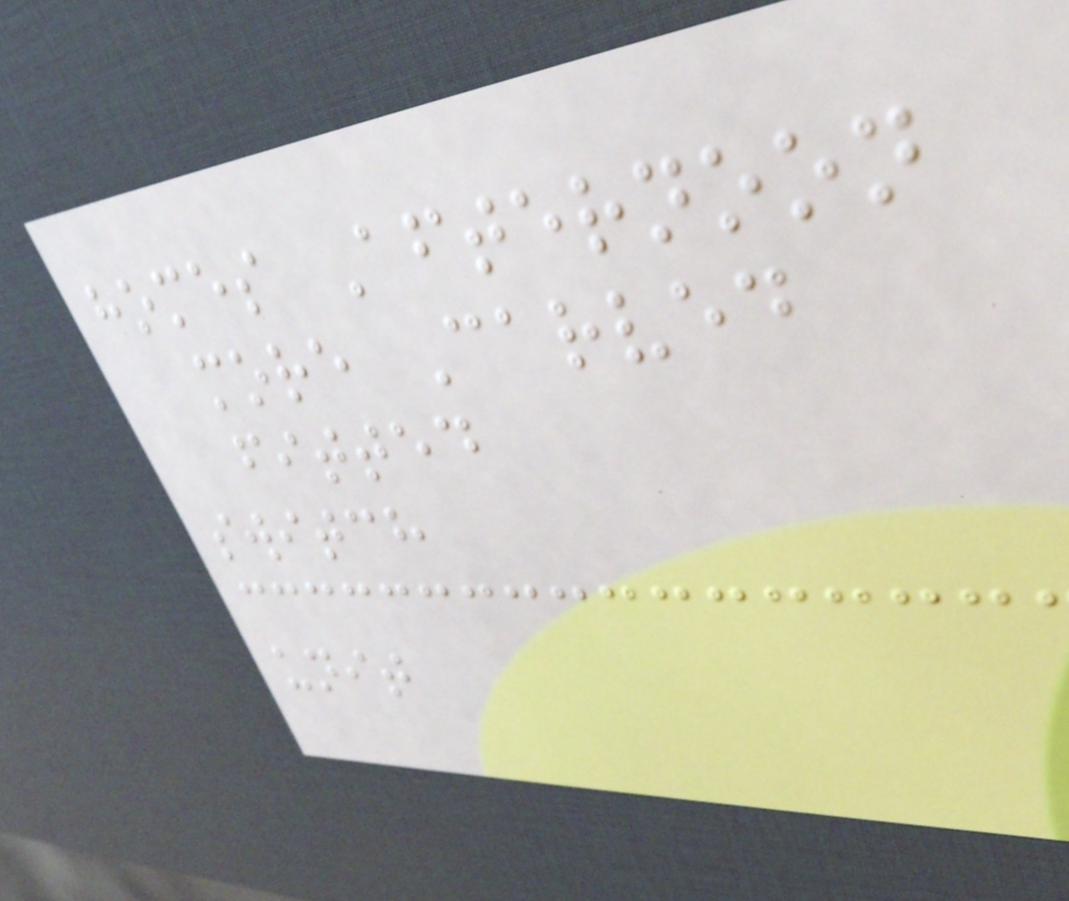homes Afternoon
more Carved
fitted
switch
unit
